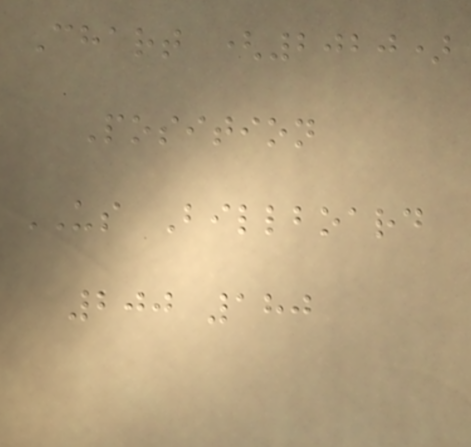Chart (2020)
Position
US Billboard
200 180
